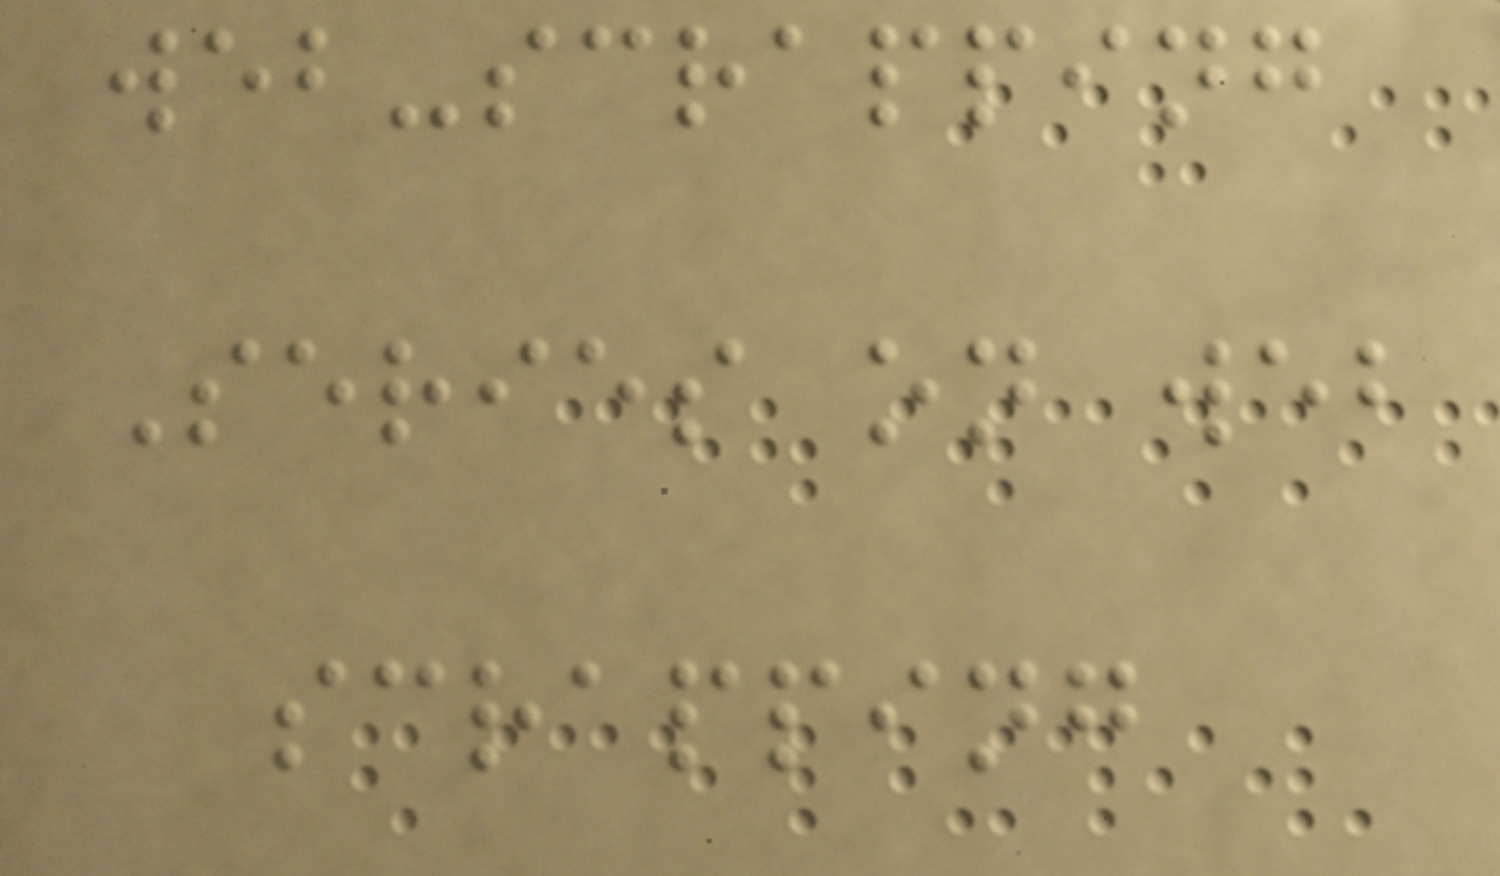web-scrapping
Series on web
scrapping
